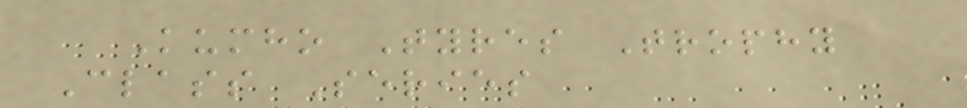Kumho Tyres Trophy
Class Series
